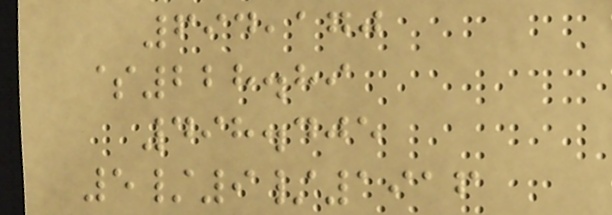694,170
$228.89
498.405
5/9/1916
